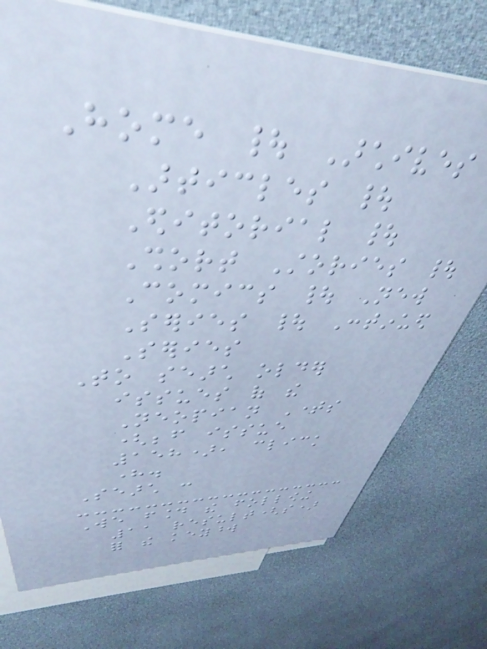Home | Archives
Articles |
Editorial |
Short Stories |
Comics | New
Series | Continued
Series
To search older
issues of the
Neopian Times
(before issue
158), click
here.
Search :
We found the following
11 result(s)
for the keyword
